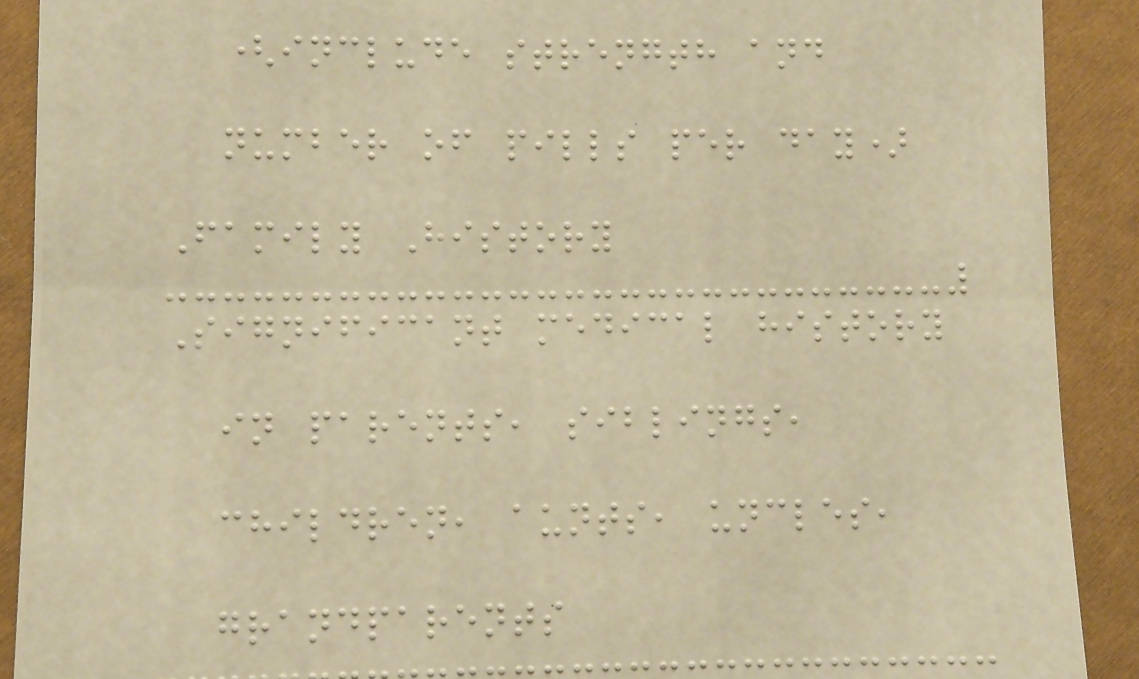(include strength and
number of pills per day)
Family History
Significant medical history
in parents, siblings,
children, aunts, uncles,
grandparents
